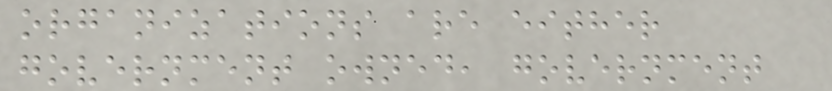organizations are either
government owned, government
